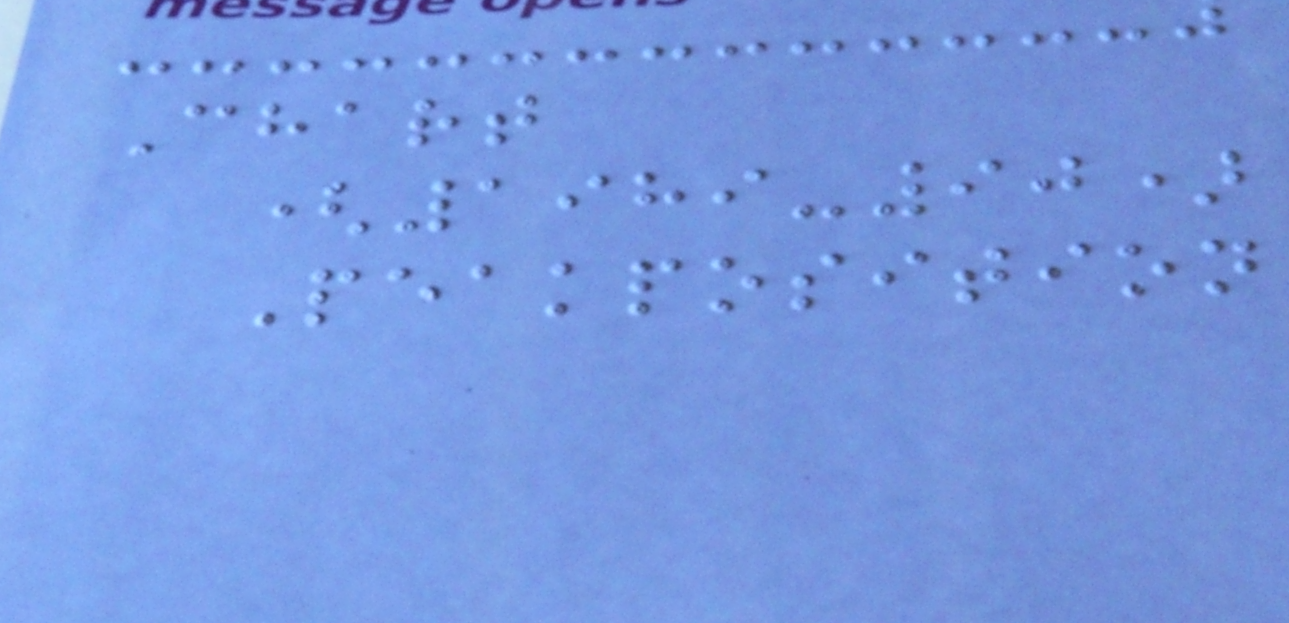Chart
(1989-90)
Peakposition
